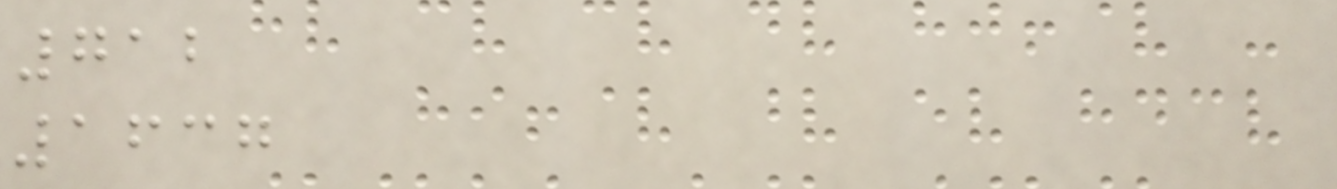712
1637
